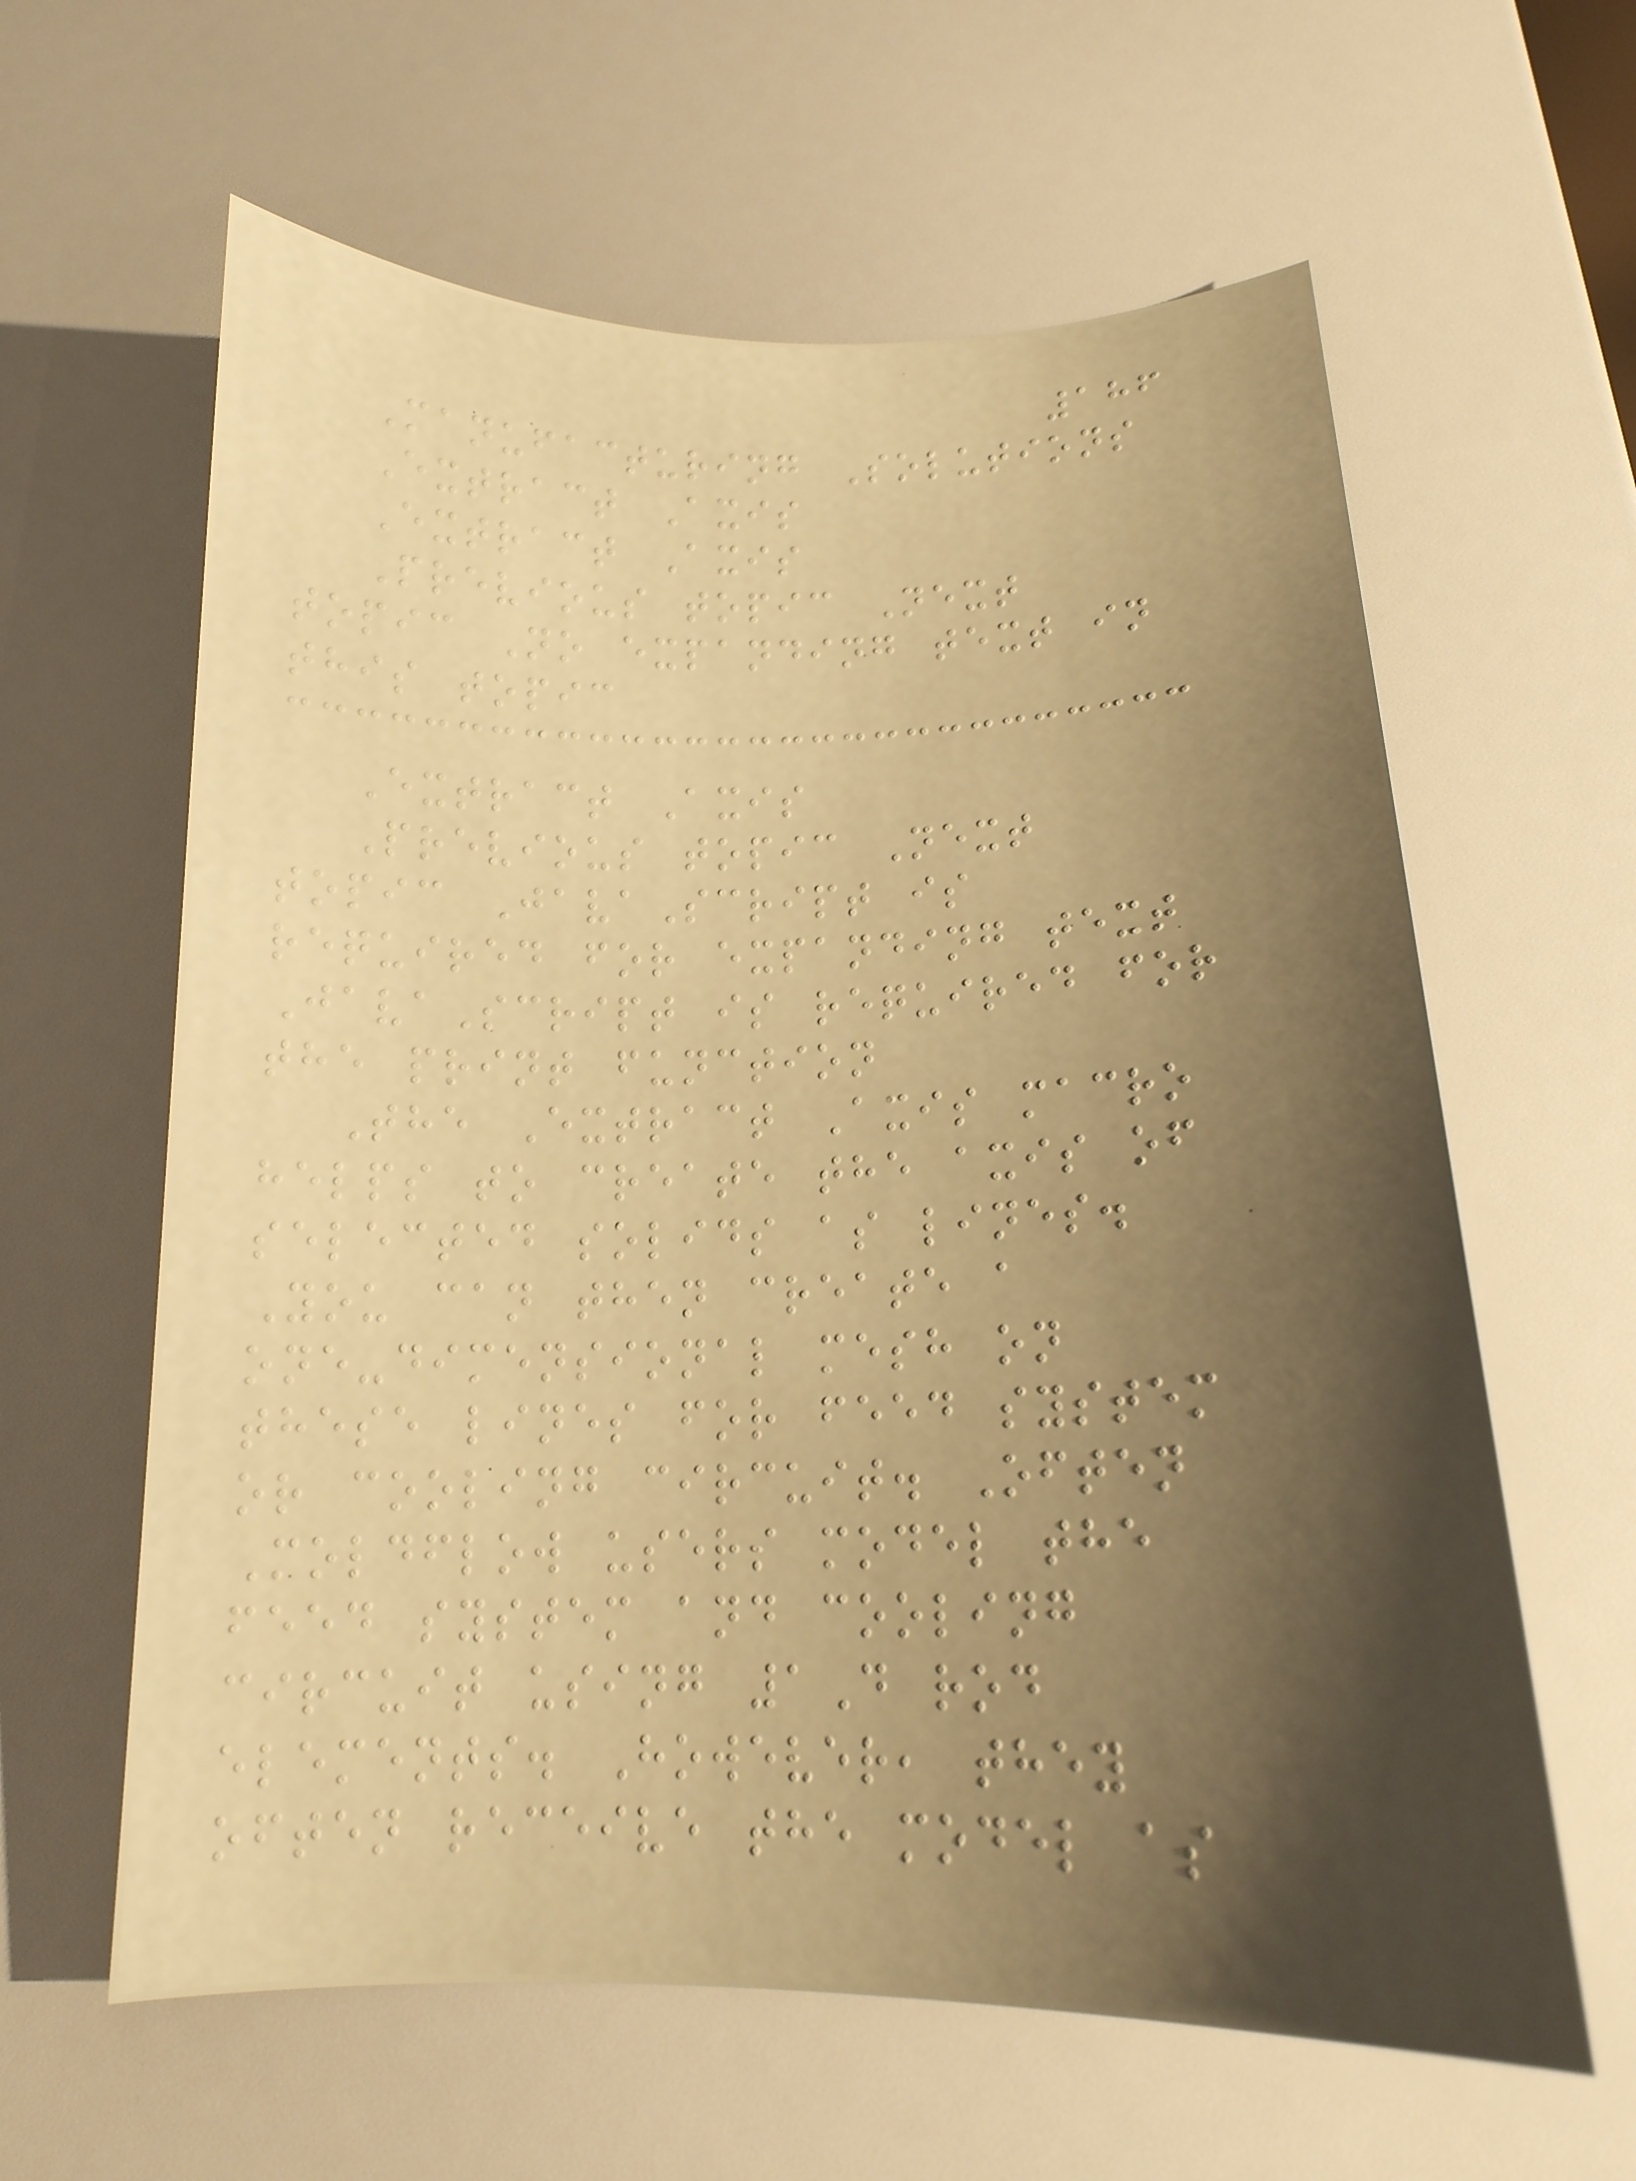186
Manufacturing Solutions
Extract Axis
Extract Axis
Previous topic Next
topic No expanding text in
this topic
Extract Axis
Previous topic Next
topic JavaScript is
required for expanding text
JavaScript is required for
the print function
The Extract Axis macro
helps to create the axis of
selected solids as lines.
You can then create a
one-dimensional mesh on
these lines for feed system
or cooling circuit. Often
Moldflow users model the
feed system and cooling
circuit using 1D rod
elements. However, they
often receive the model as
